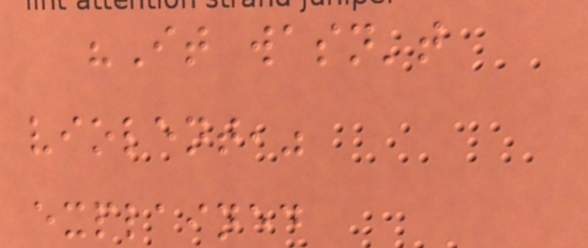"It wasn't
violent,"
explained
